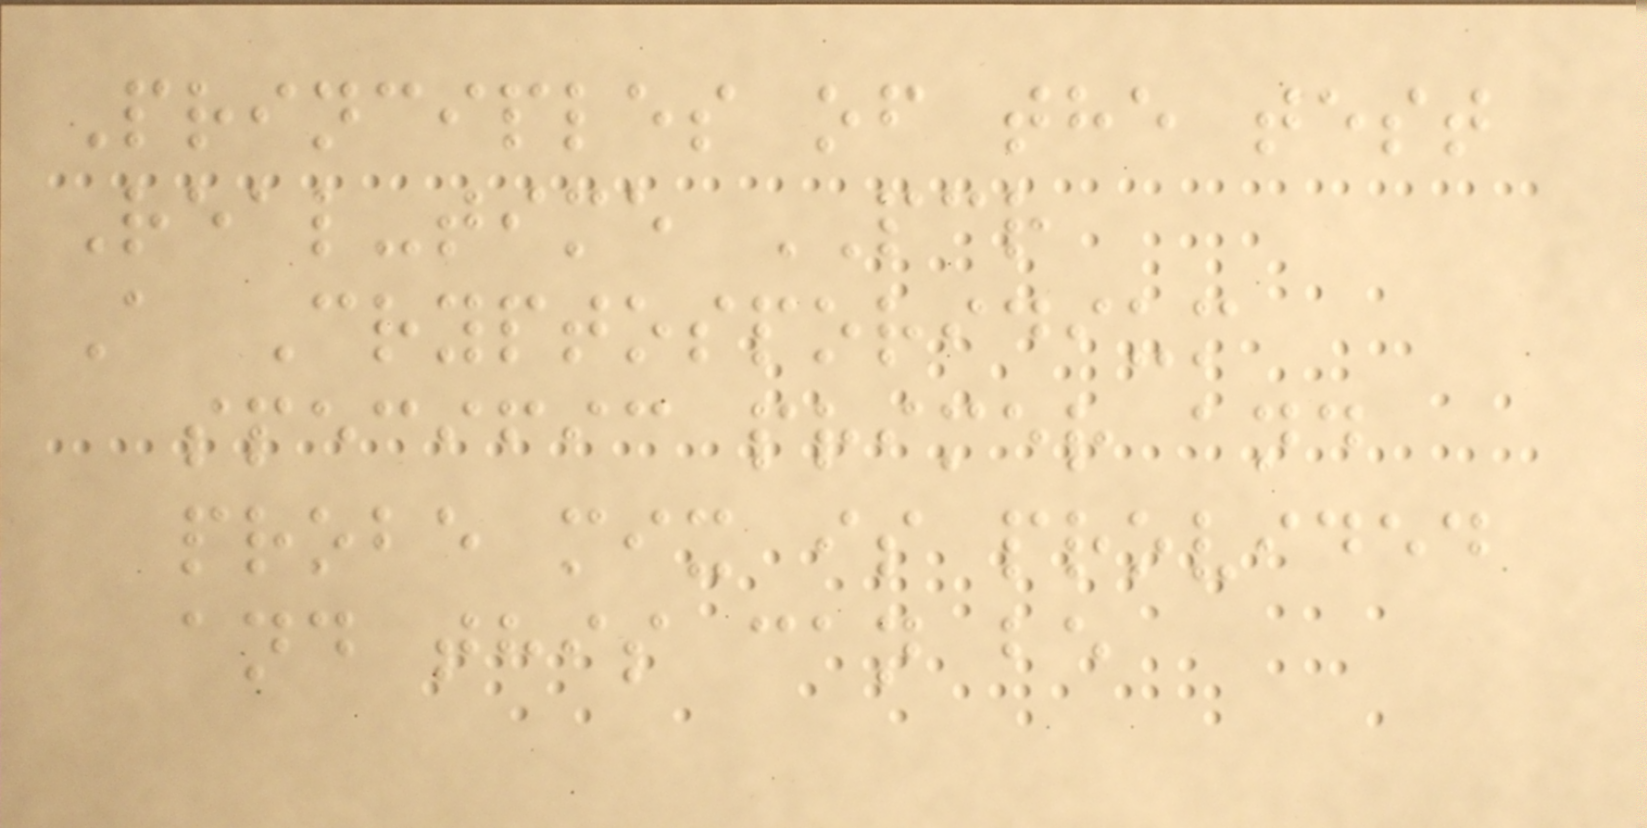Principles of the test
Real-time PCR
A Cryptosporidium
specific primer and
probe mix is provided
and this can be
